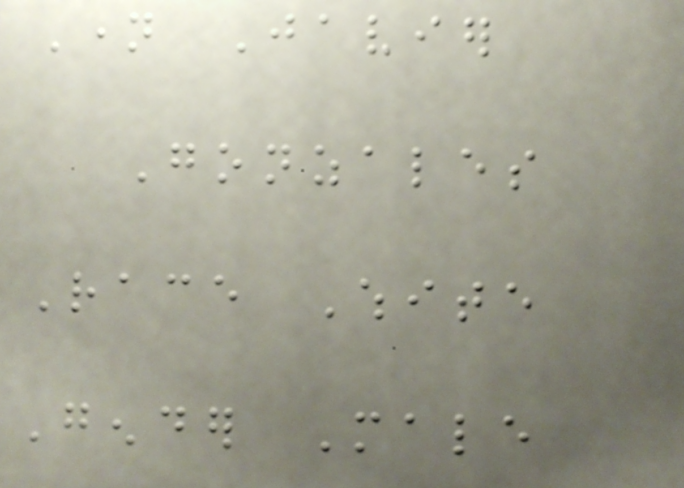Name Javier
Gonzales
Race White
Gender Male
